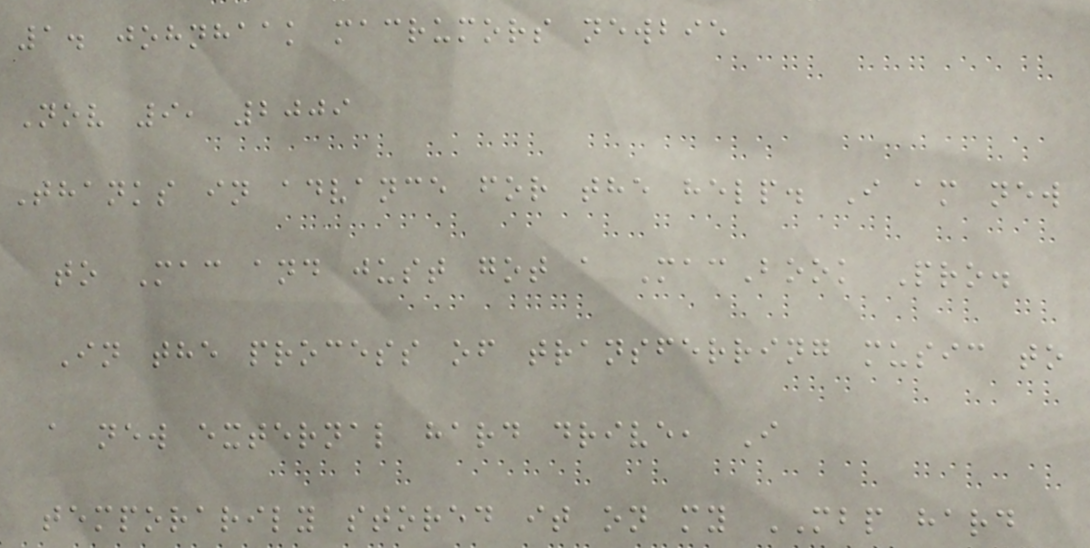1. johnhaak macrumors newbie
Nov 9, 2009
Thanks in advance for the help. I am new
to Mac and just got a MacBook Pro.
In the process of transferring music to
a new external hard drive, I
temporarily stored it on my MBP hard
